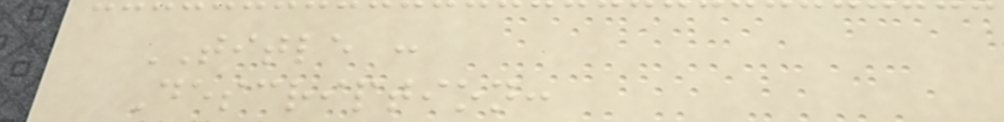TITLE :
Description:
